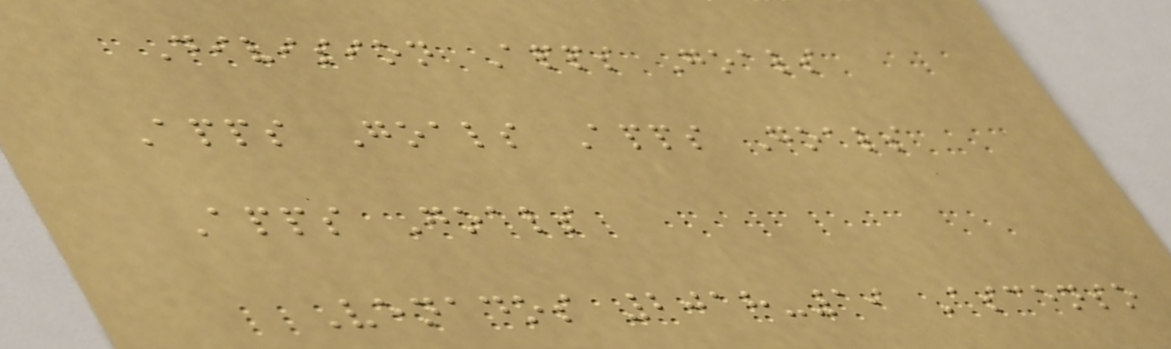Division Apps Goals
Apps Goals Apps Goals
Apps Goals
Venados 2018-19 Ascenso
